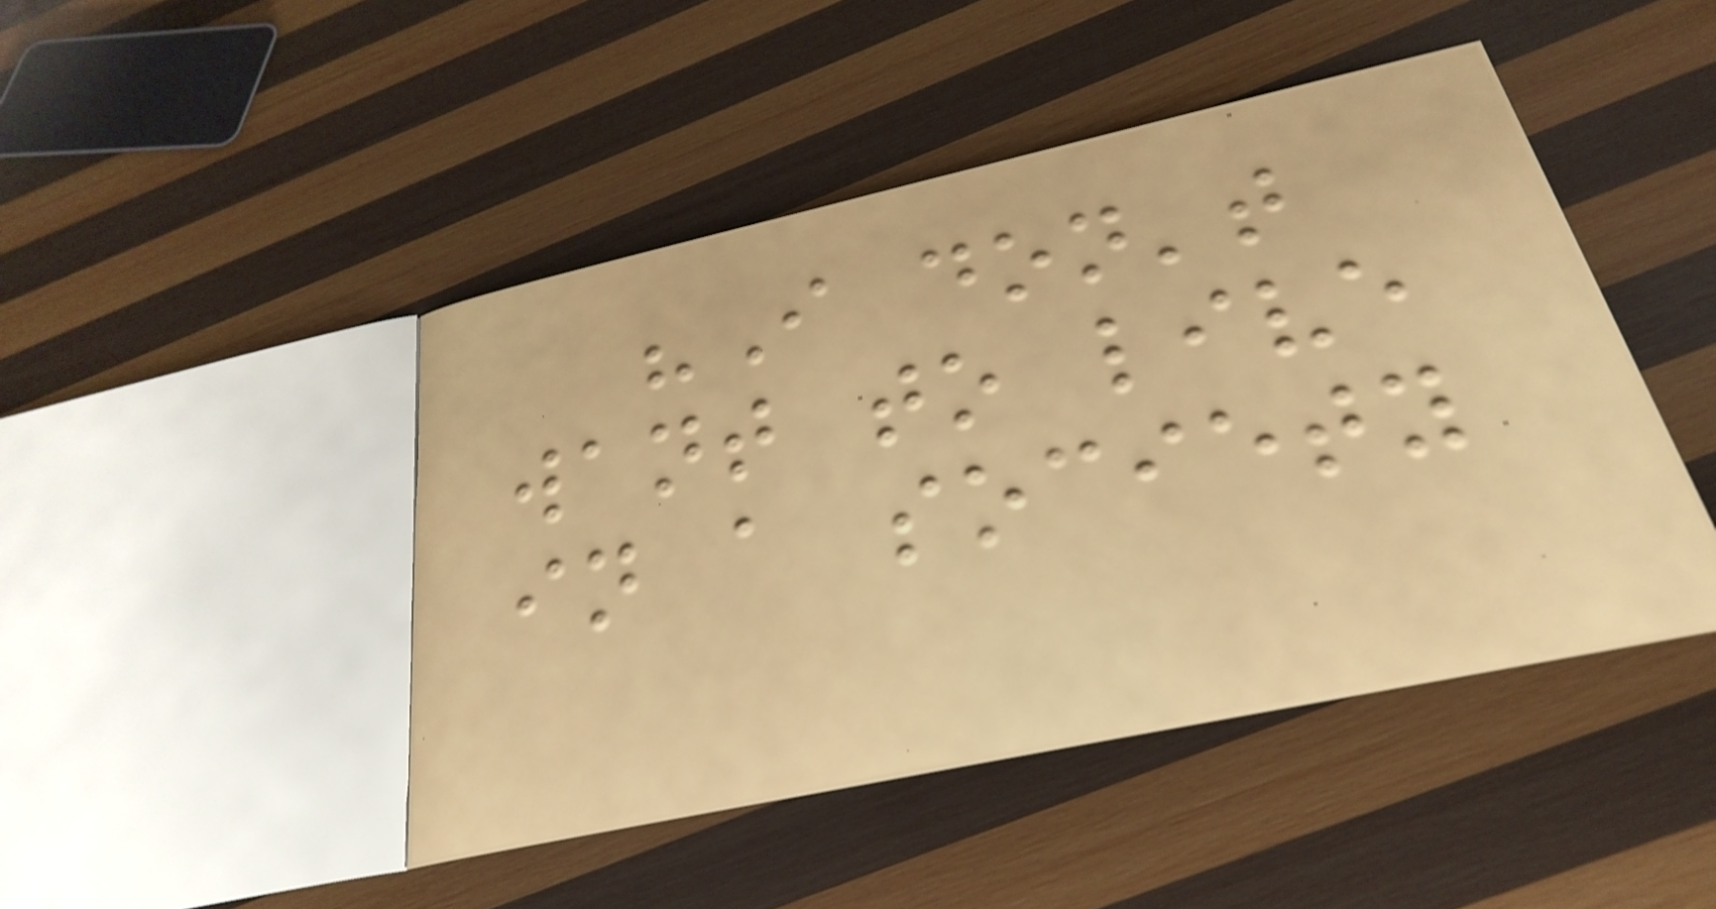"I don't
want to live
in a society
